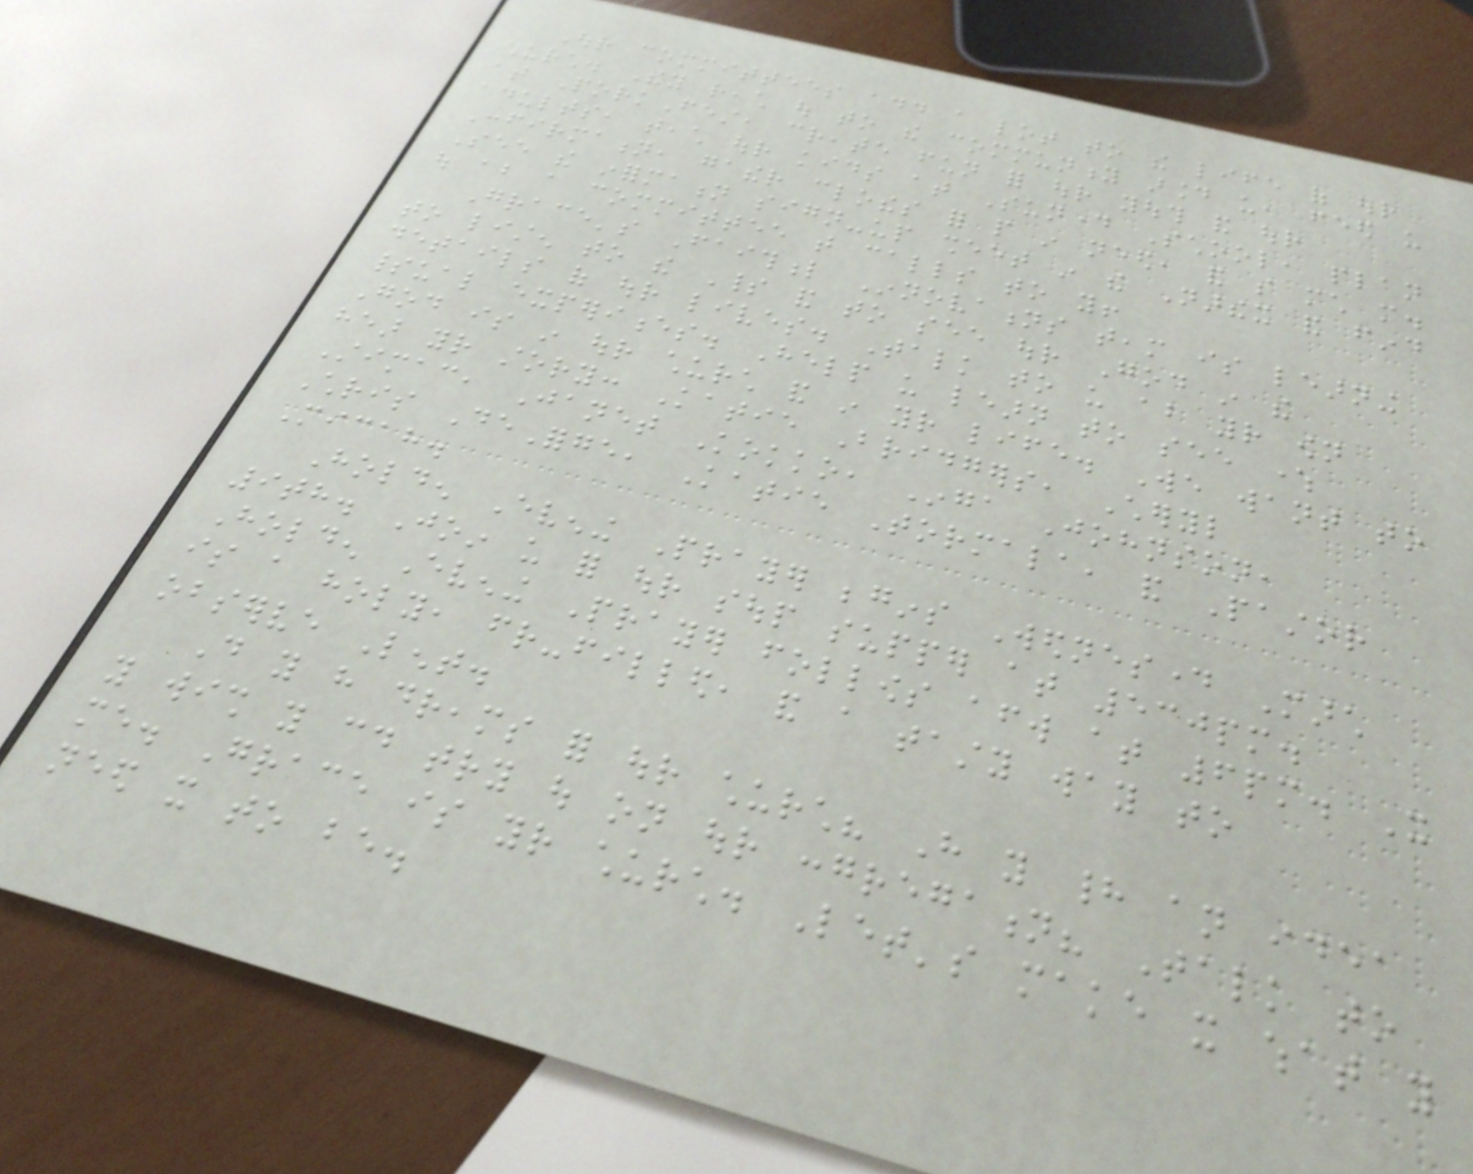Our committees add a lot to the life of our
church. They reach out to the community around us, feed us
at PorkFest, create fun for our youth and our
adults, teach our kids at Sunday School, plan
Confirmation, gather clothes for people in need, and so much more.
See the information sign-up sheet in the Narthex and find
out about a committee that calls to you!
Grace's Faithful Innovations team is learning
to listen to the Spirit and to see our God in the
details of our lives. Talk to us about your own
spiritual experiences. Help us learn to see where
God is in our church and in your life. We want to
hear your story: Katie Bridgers, Cheryl
Stimac, Janet Kokko, Inga Johnson,
Chris DeForge, Katie Tormala, and Pastor
Micah.
Holden Evening Prayer begins Wednesday March
9th. Join us for our soup supper at 530pm.
Holden Evening Prayer follows afterward at 6pm. It
is a holy, friend-filled, and a tasty way to
observe Lent.
Do you have dreams for our church? Have you had an idea
you wish you could try out on our congregation? Talk to
me. Grace is your church. Let's make it what you
need it to be.
